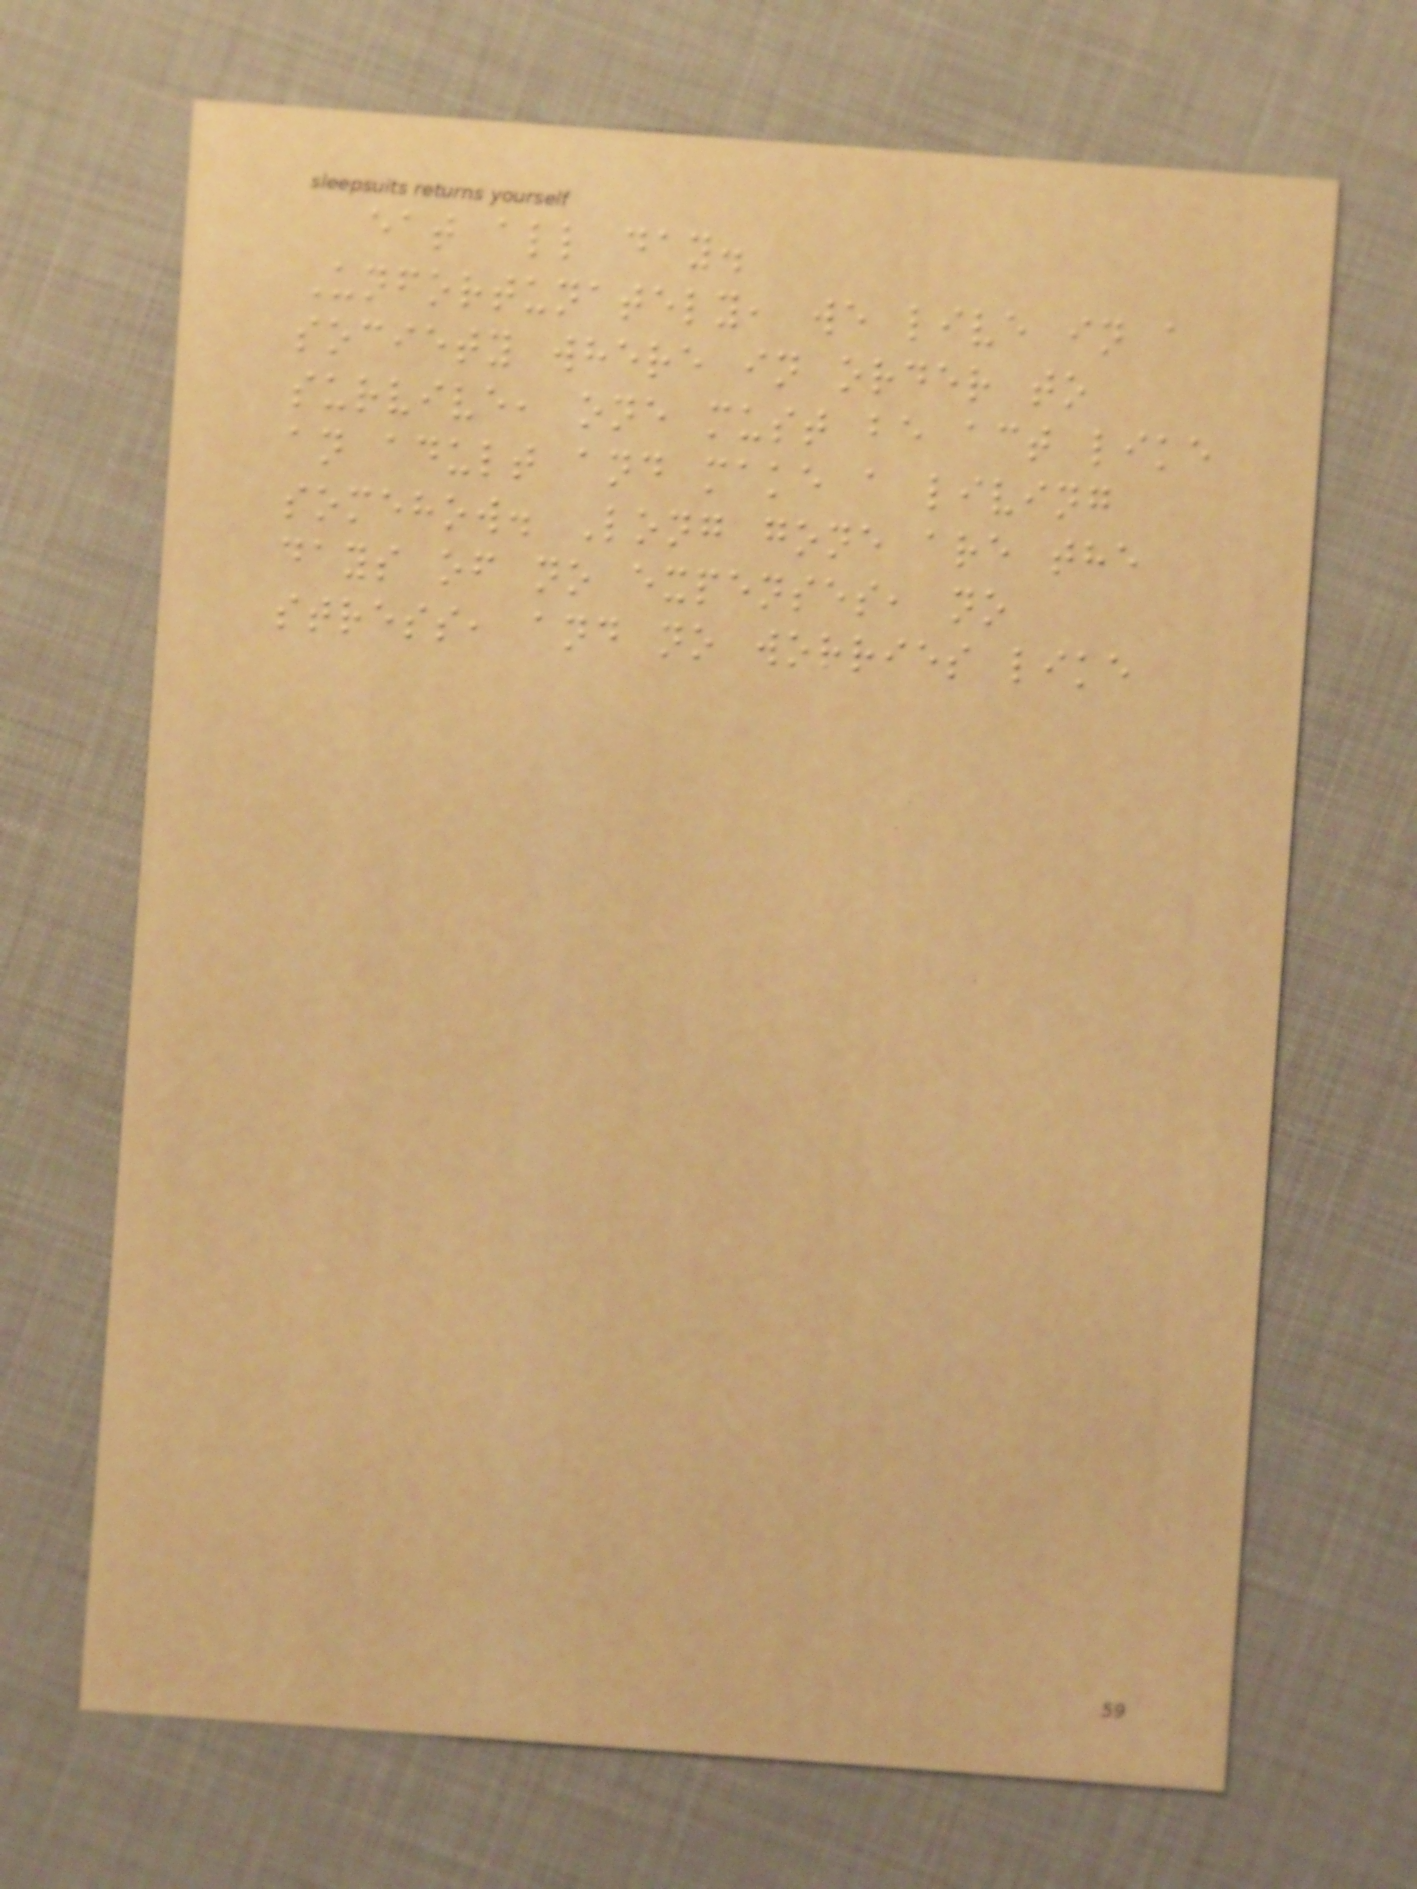eat all day.
Unfortunately, we live in a
society where in order to
survive, one must be act like
an adult and make a living
somehow. Long gone are the
days of no expenses, no
stress, and no worries like
